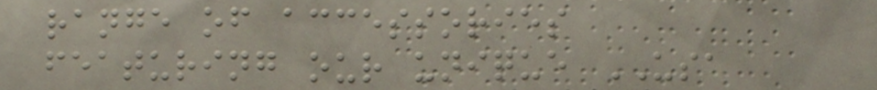range of accessories
featuring our unique USA
